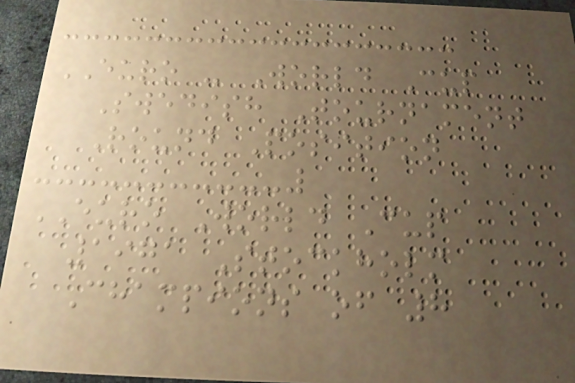EURO - World Cup
Swedish Tournament
Round Position
EURO World Cup
1971 Stockholm
Champions of 8
